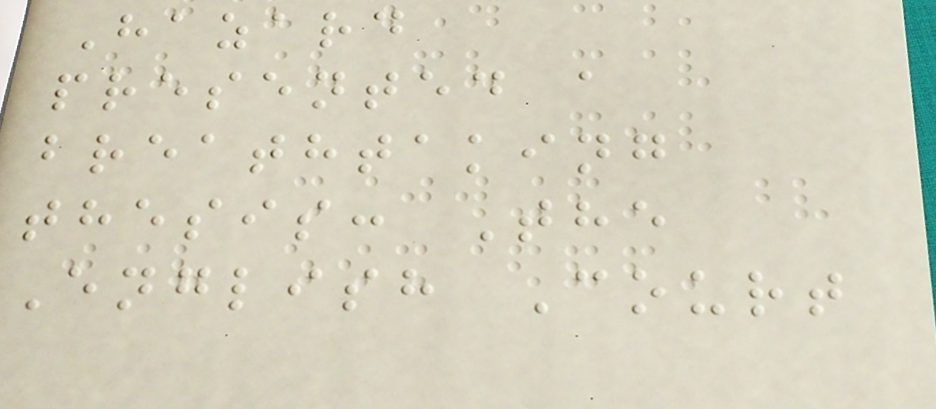Hazard
presented a
breathtaking
thesis: The
English Court
